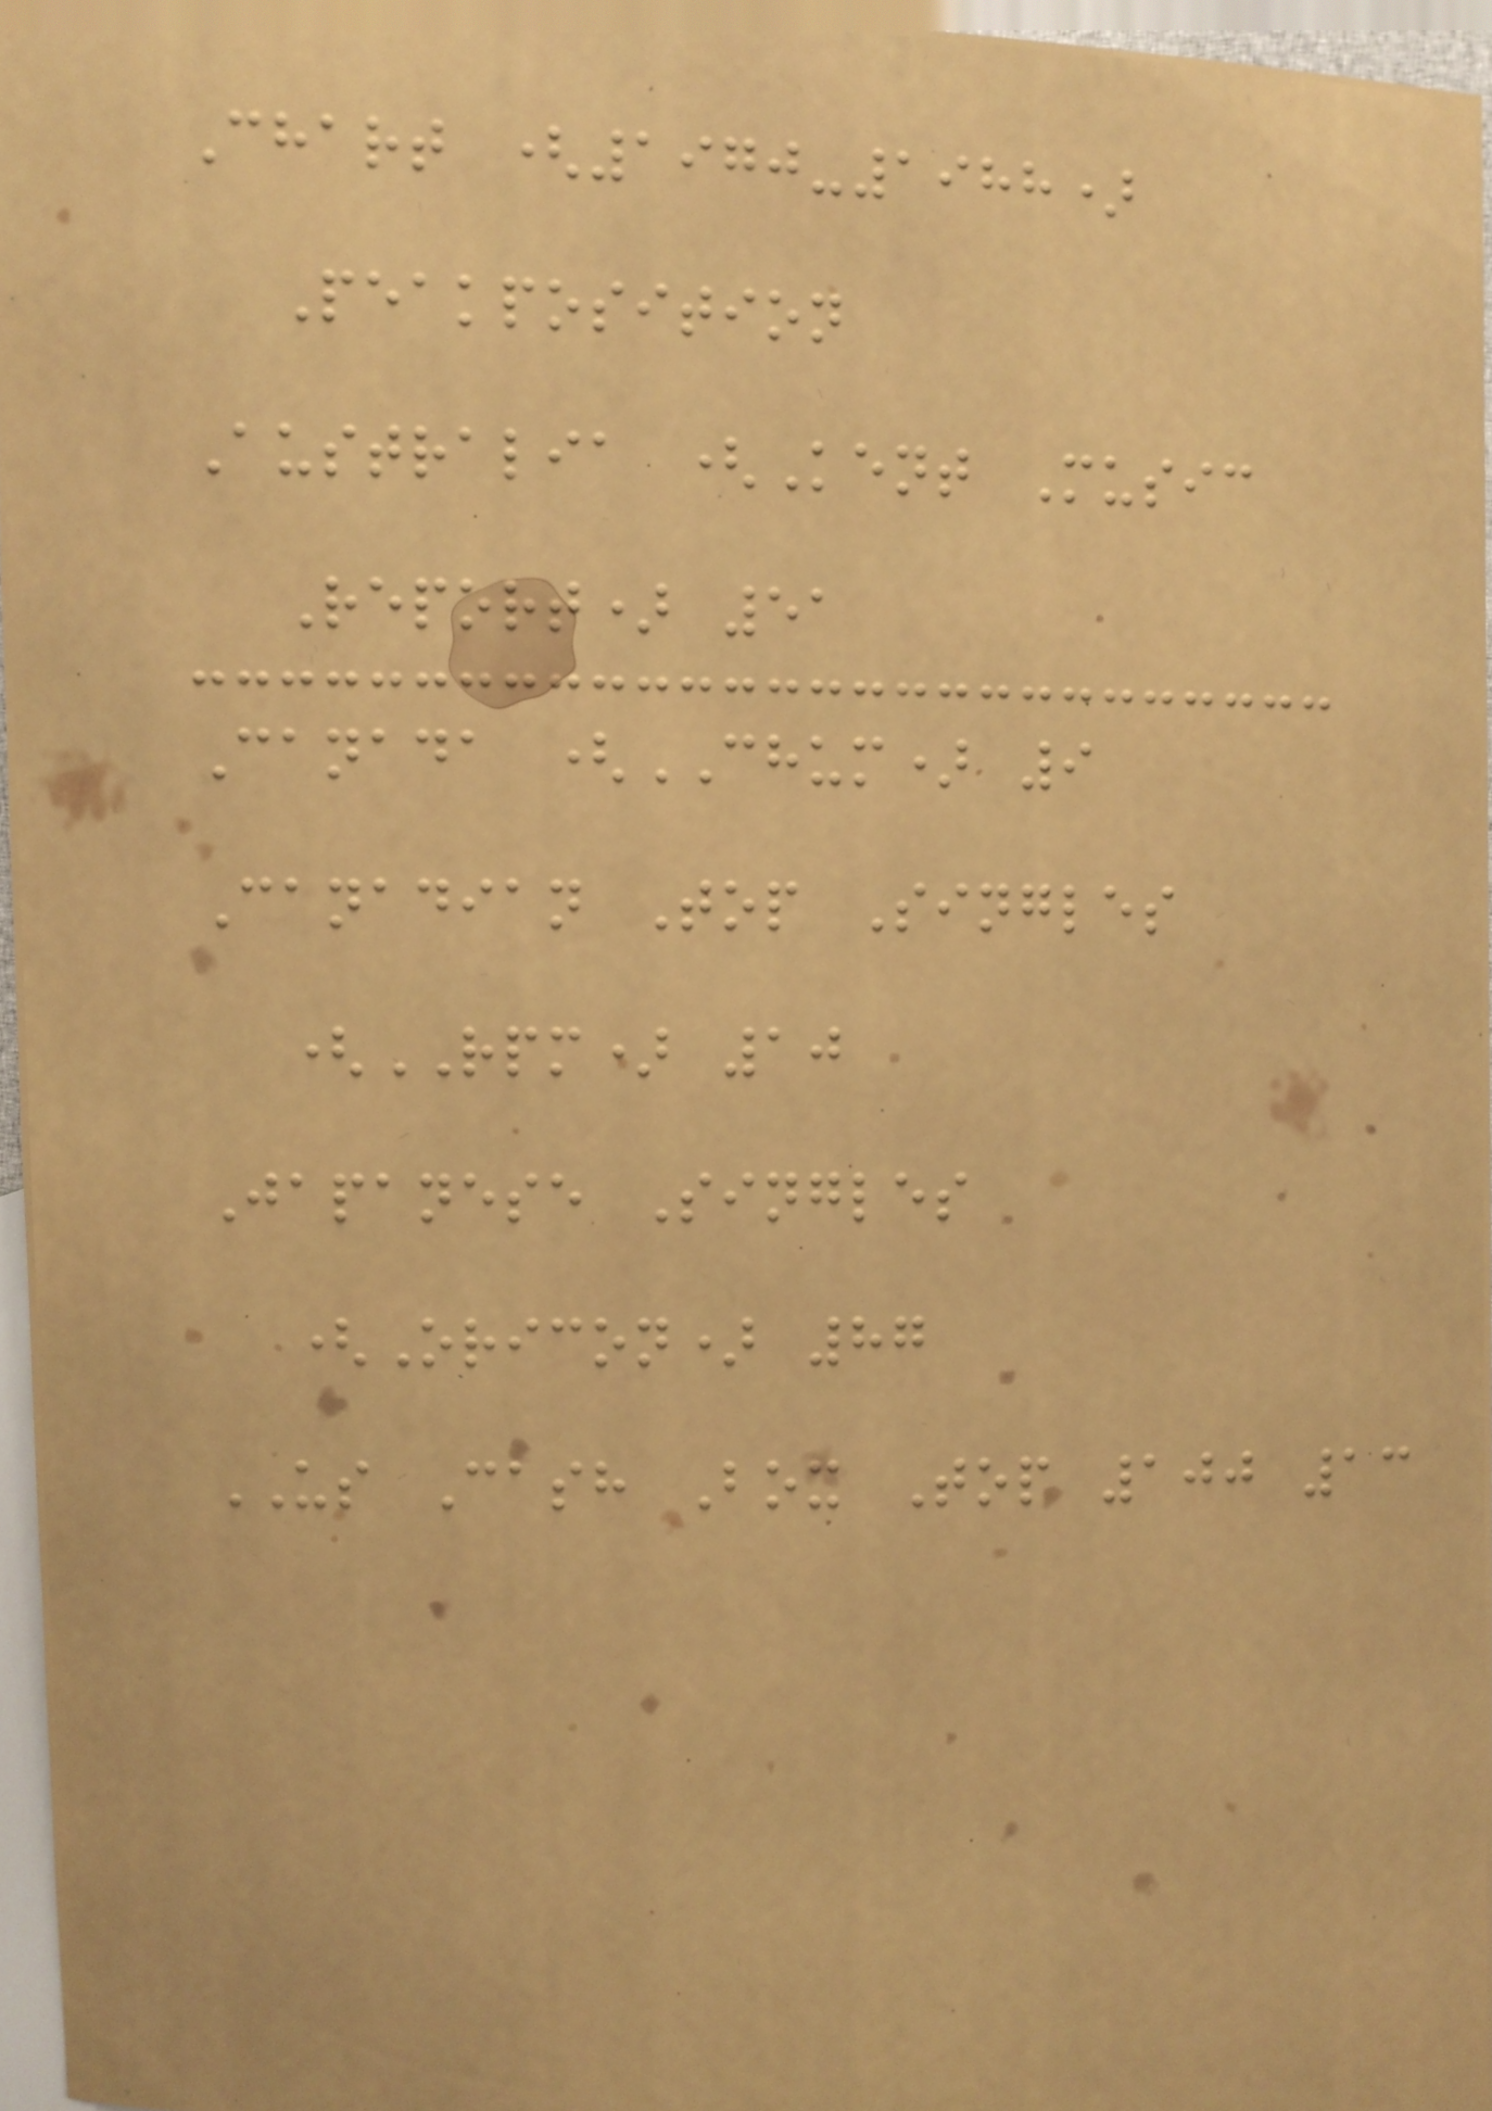Chart (1970-1988)
Peakposition
Australia (Kent Music
Report) 51
Canada (CHUM) 9
Canadian Top Singles
(RPM) 10
Japanese Singles
(Oricon) 87
US Cash Box Top 100 13
